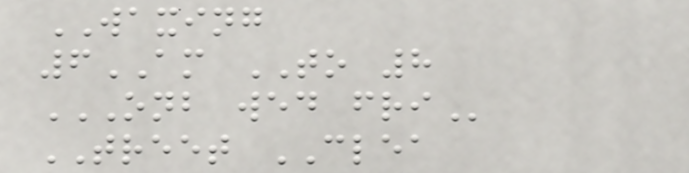WAXING
6AM TO 8
ONB WED FRI
TREET CLEA
